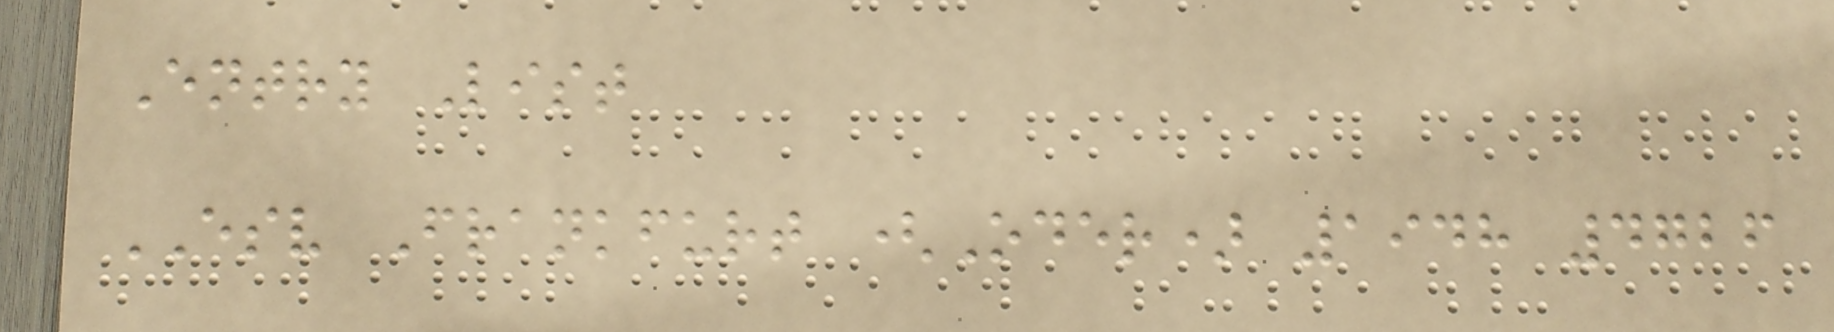Entry List
ESV Frankfurt (Oder) 1948 4726
